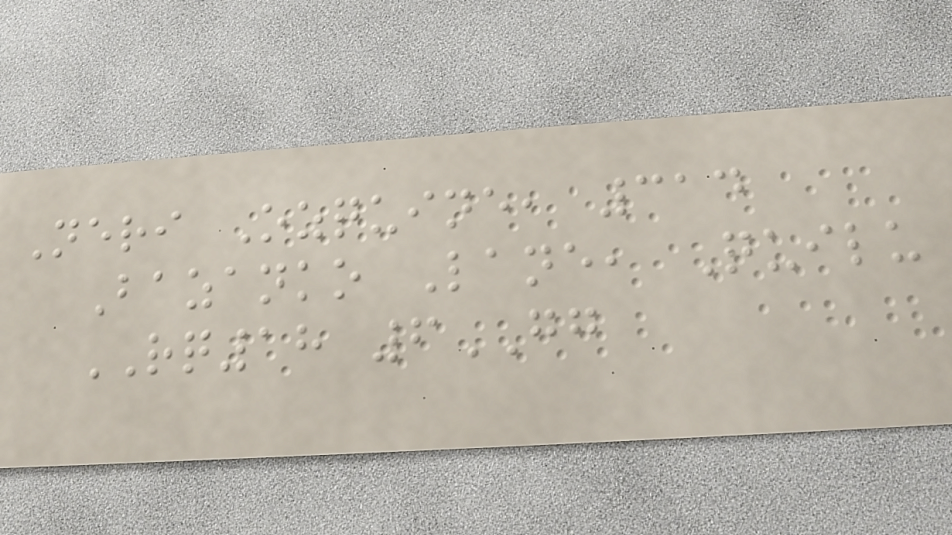Neri Ozquine, 314
Bazanko Lane, Quilu
RQ18 6GG
